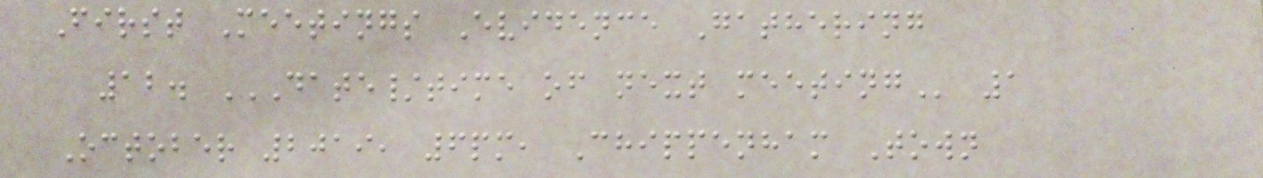First Meetings Evidence Gathering
12. DATE/TIME OF NEXT MEETING 1
October 2019, 6pm, Chippenham Town
